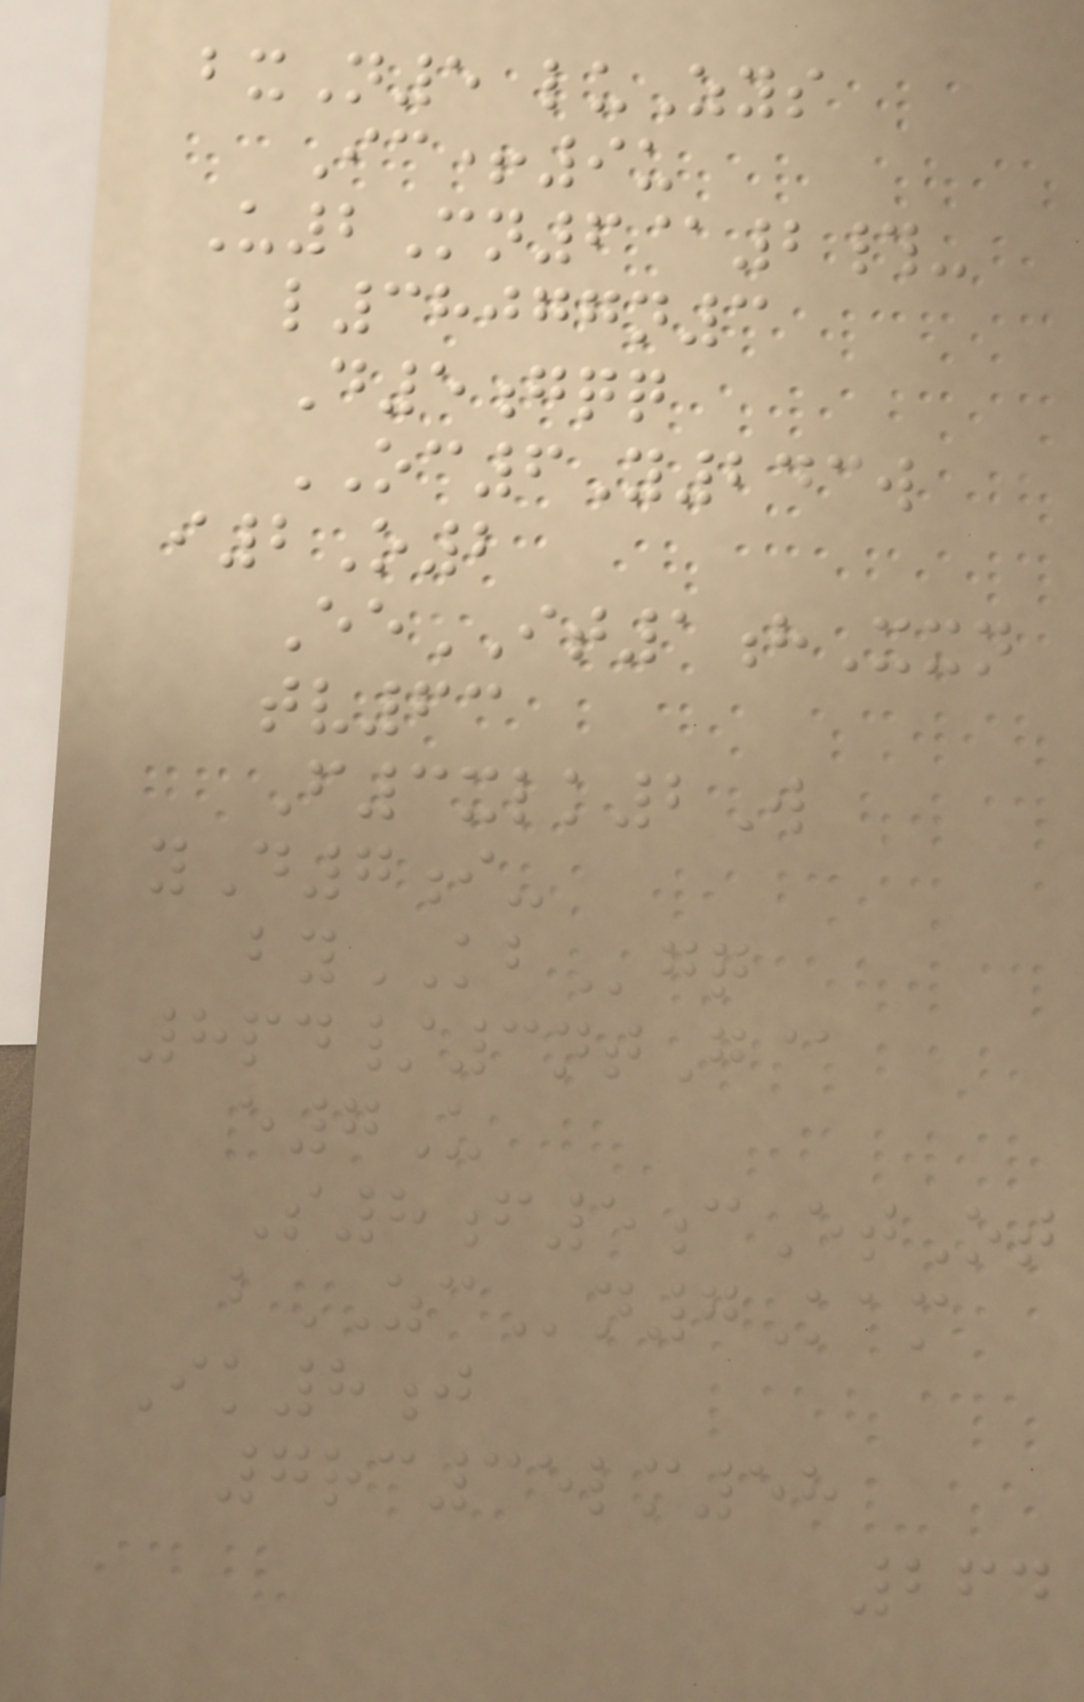bxN5 luZys
Ic+9u
U2Mn6@2#-
l38077n3
D5gqq
OC6Y243w
i2O2
EeIT1hXxn
tv63
F3xlk2W
yD7i-
byKBgq
8pd/3ntG@
e7U
S8f5cEtOt
bZCn7Kam
Ik8j
7rc35lm58
264
